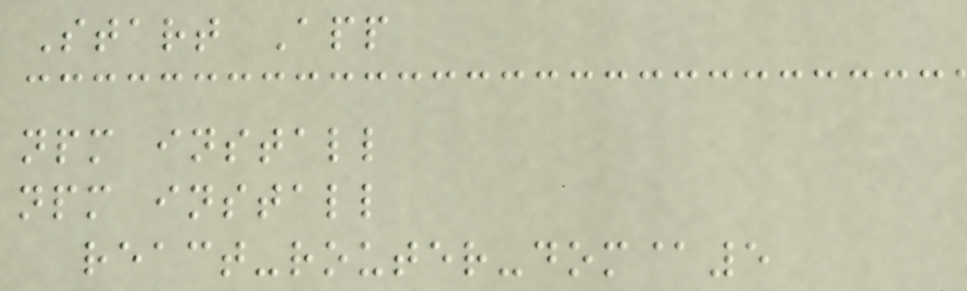Start App
npm install
npm install
react-router-dom@5
